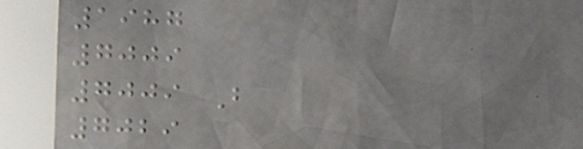1987
7009
7009 B
7029
